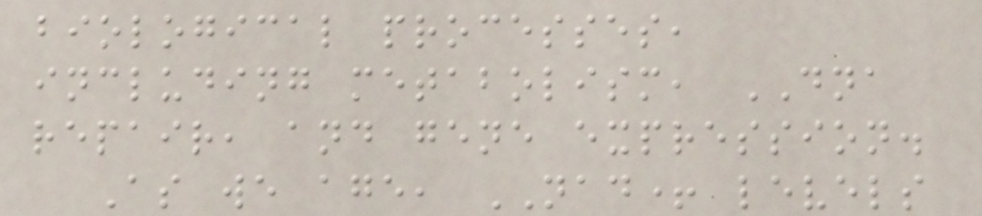biological processes,
including metabolism, DNA
repair, and gene expression.
As we age, NAD+ levels
